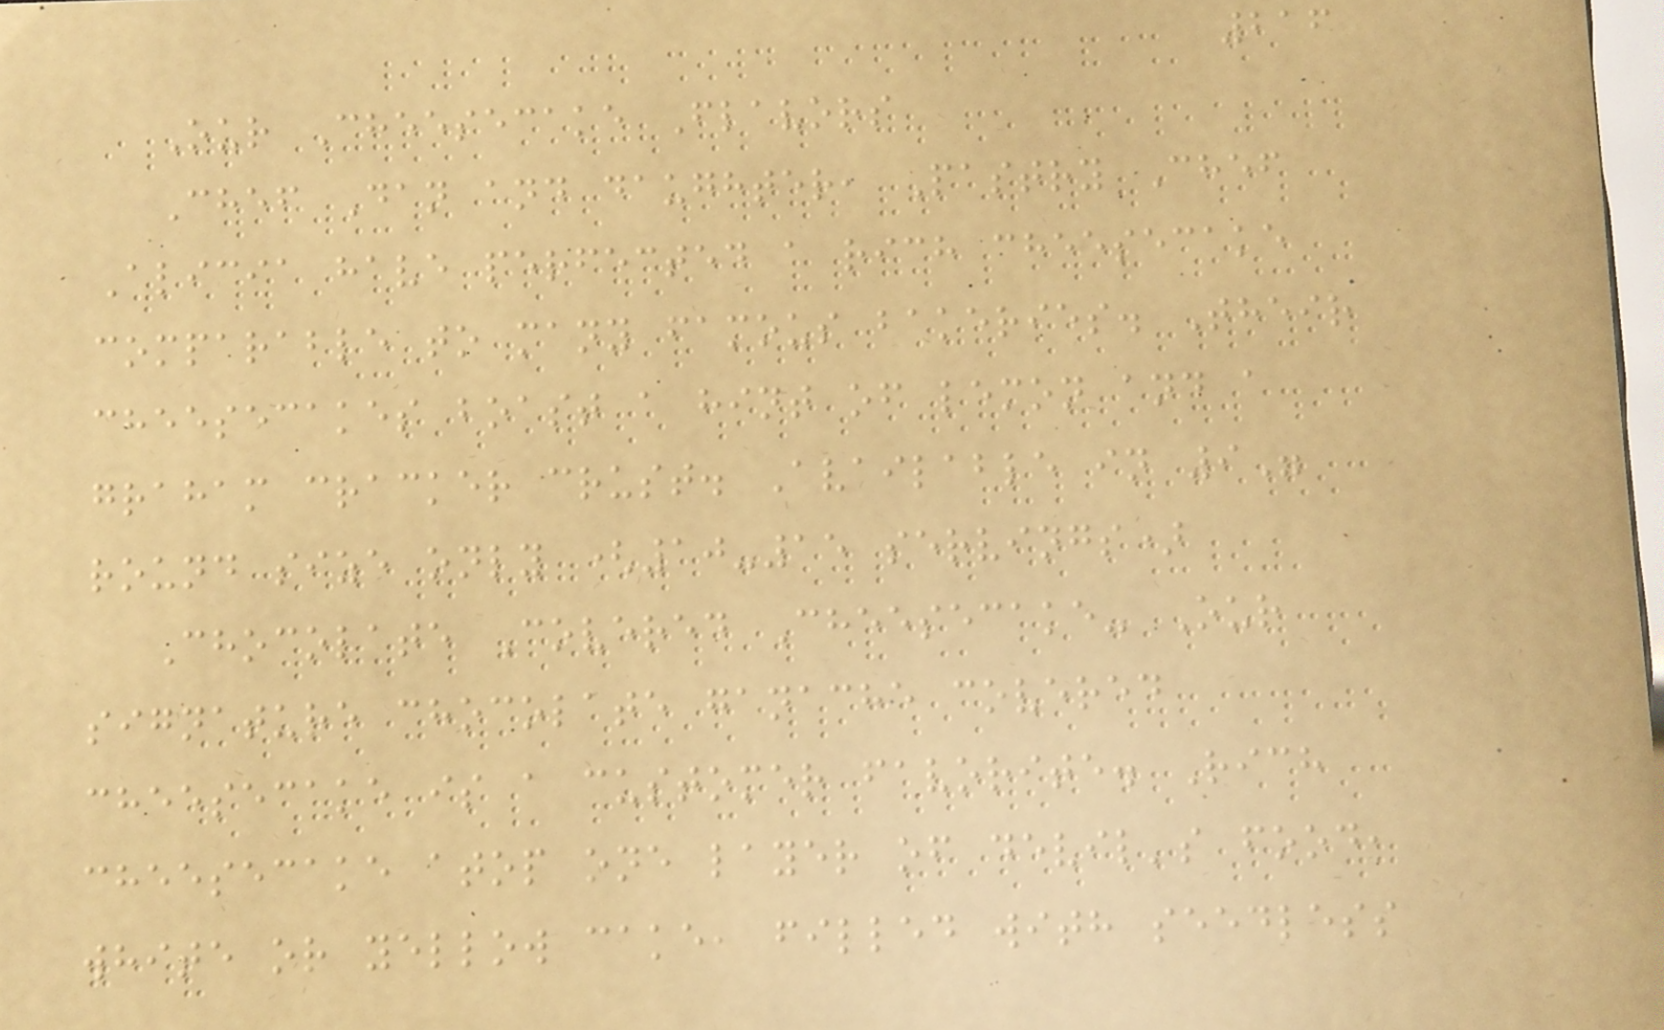216
Our Cheesecake Flavors
Chef Dan and daughter, Pastry Chef
Alicia have perfected a rich cheesecake
comparable to many famous bakeries. Their
cheesecakes boast a hint of lemon and a
graham cracker crust. Available in 9"
round size only (10-15 servings)
Chocolate Covered Cheesecake- Our
signature chocolate ganache covered
cheesecake is a customer favorite. Rich
cheesecake atop one layer of devil's food,
white or yellow cake, filled with seedless
